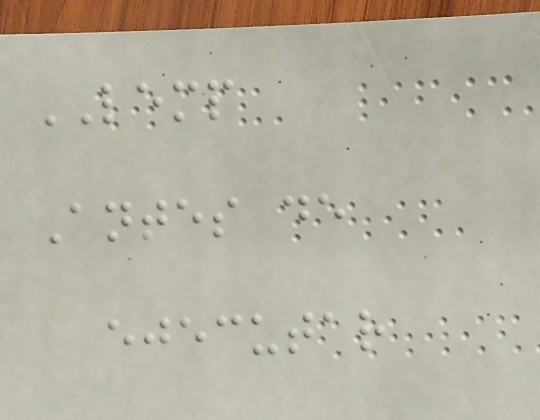LEMP
Antes de
ejecutar
